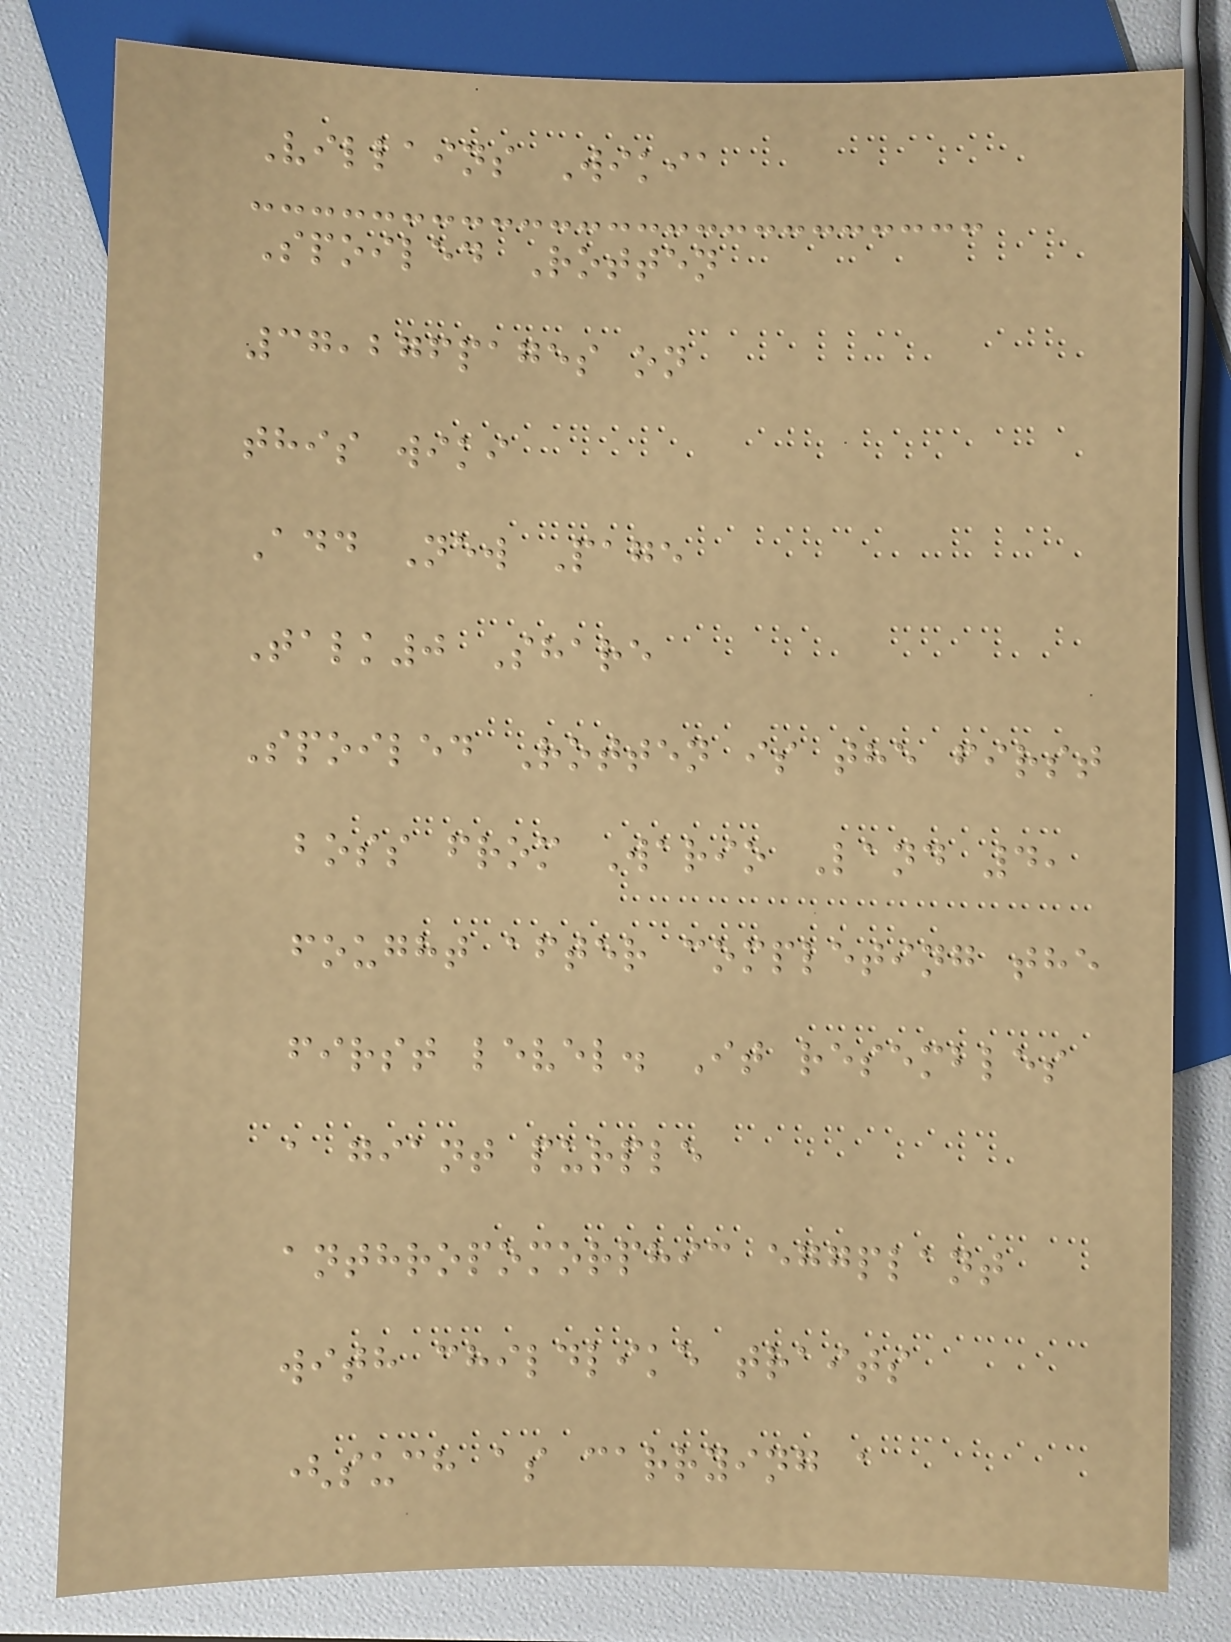Villains Wikia
Spoiled Rotten
37,276pages on
this wiki
Add New Page
Talk0 Share
Spoiled Rotten is the first
boss from Wario Land 4,
fought after completing the
first level. It resembles
a giant purple
anthropomorphic eggplant
with childlike traits
(such as carrying a
